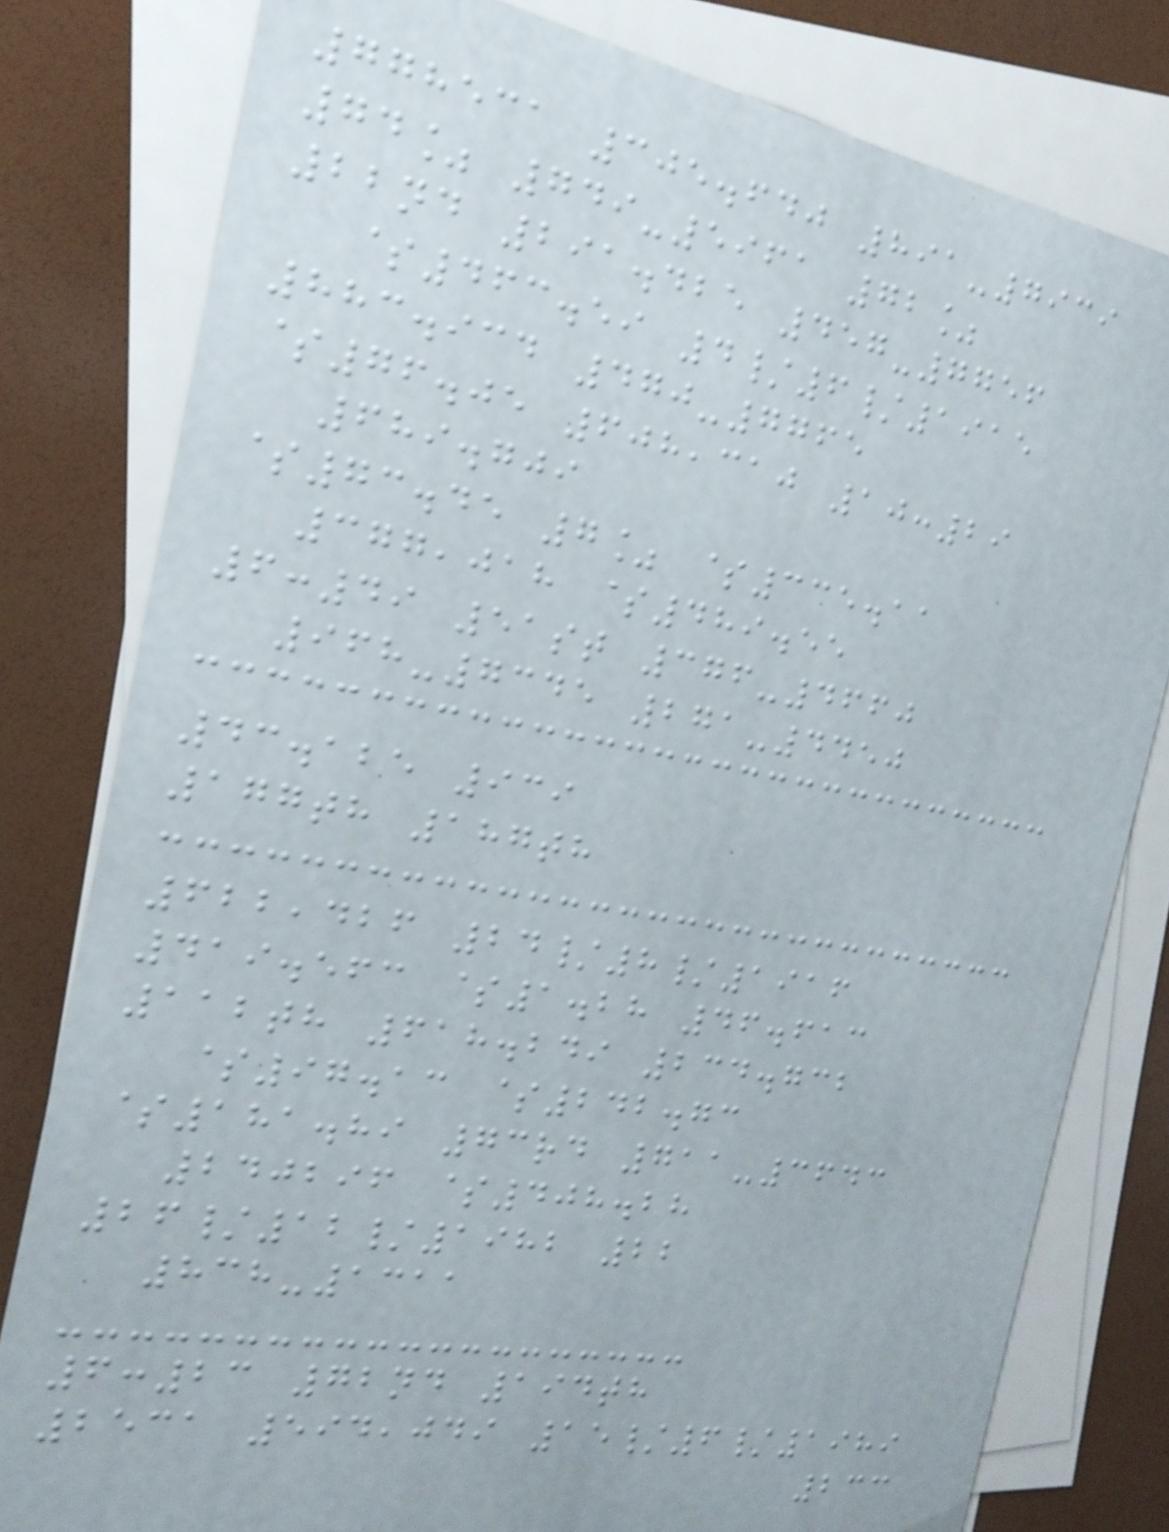778531 305.640 891-7939
74% 749-5961 72%
22nd 291.425 457-7756
$463.59 4/6/1915
883.934 470-7765
$76.05 608,310 10:29
689.709
$73.45 7% $335.11
377,018 $489.55
6:49 51st 376-4660
968-7345 271-4450
43.125 939
177th 187th
622,426 24/8/1916
419.563 $1.28 46.613
112th 618.249 234.732
$97.13 $242.73
$181.89 73rd 711-3643
240296 $408.28
26/12/1982 22
838-1311
6:23 72nd 194th
2531 594,049 15/6/1989
233
